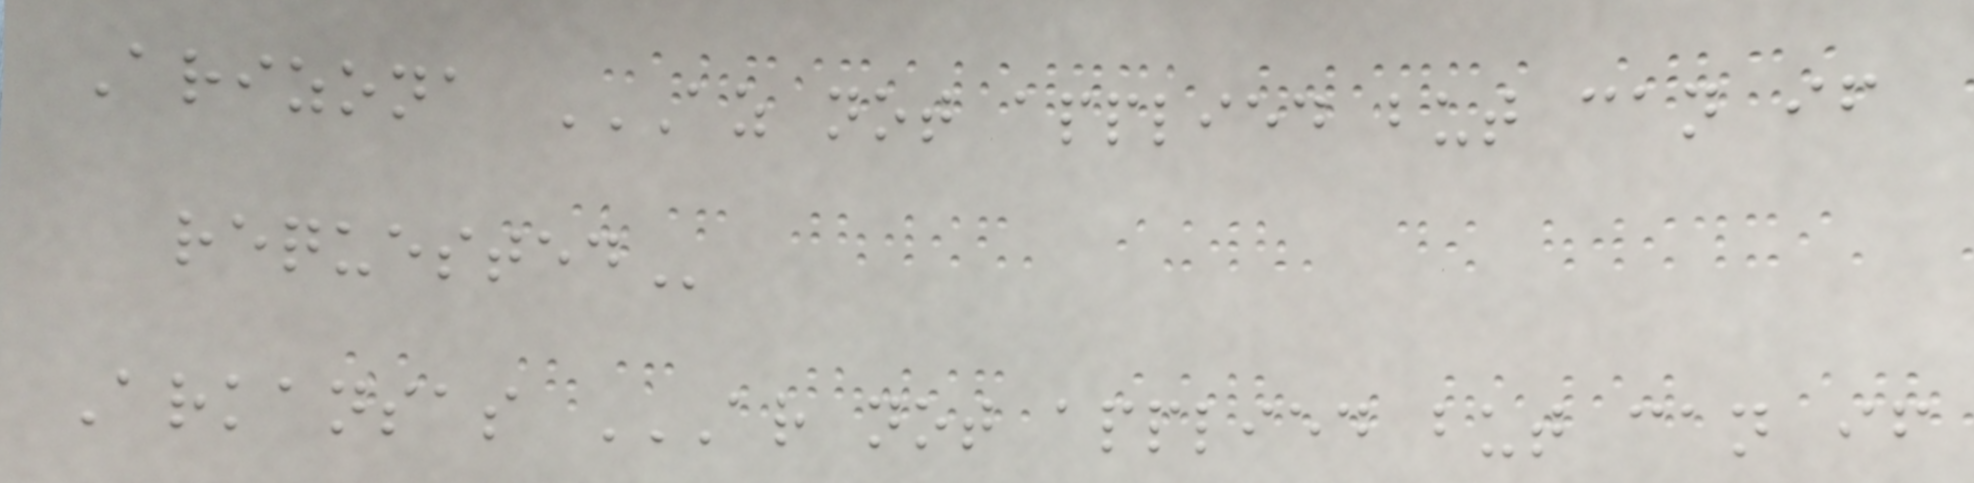Arizona AZ NOT APPLIED BUT CAN IF
REQUESTED
Arkansas AR NOT APPLIED BUT CAN IF
